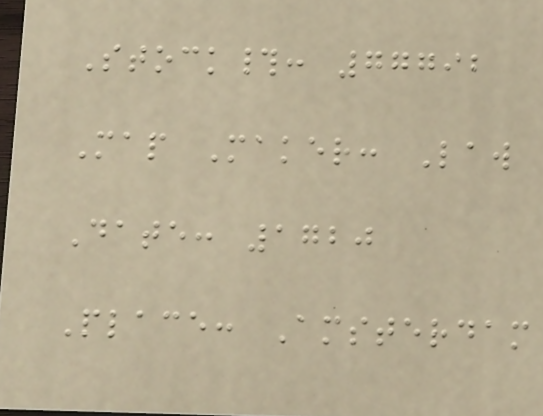Stock#: 77792
Map Maker: Law
Date: 1720
Place: Amsterdam
